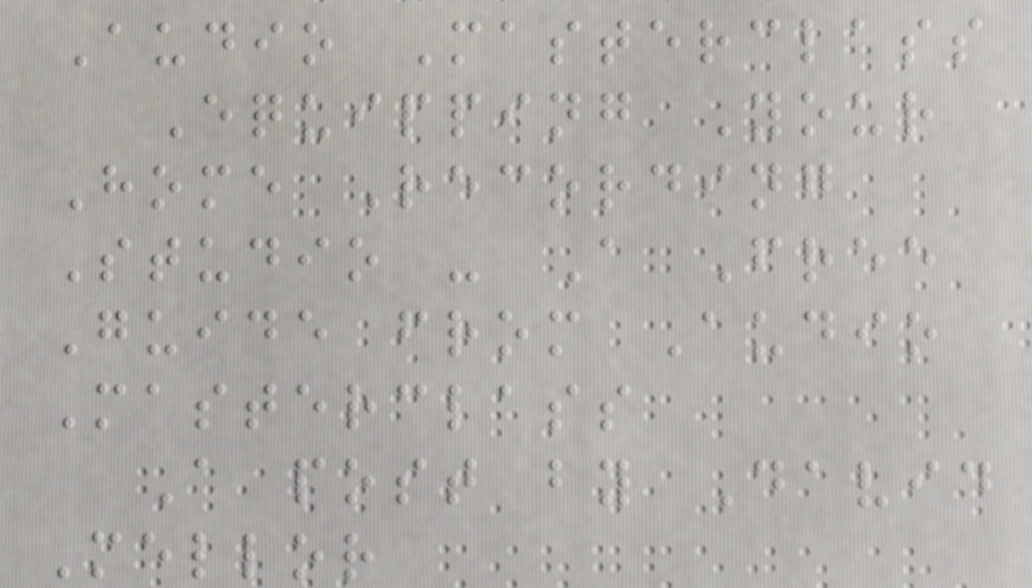Audio Masterclass
Equipping Your
Home Recording
Studio - A Free
Guide from Audio
Masterclass
A post by David
Mellor
